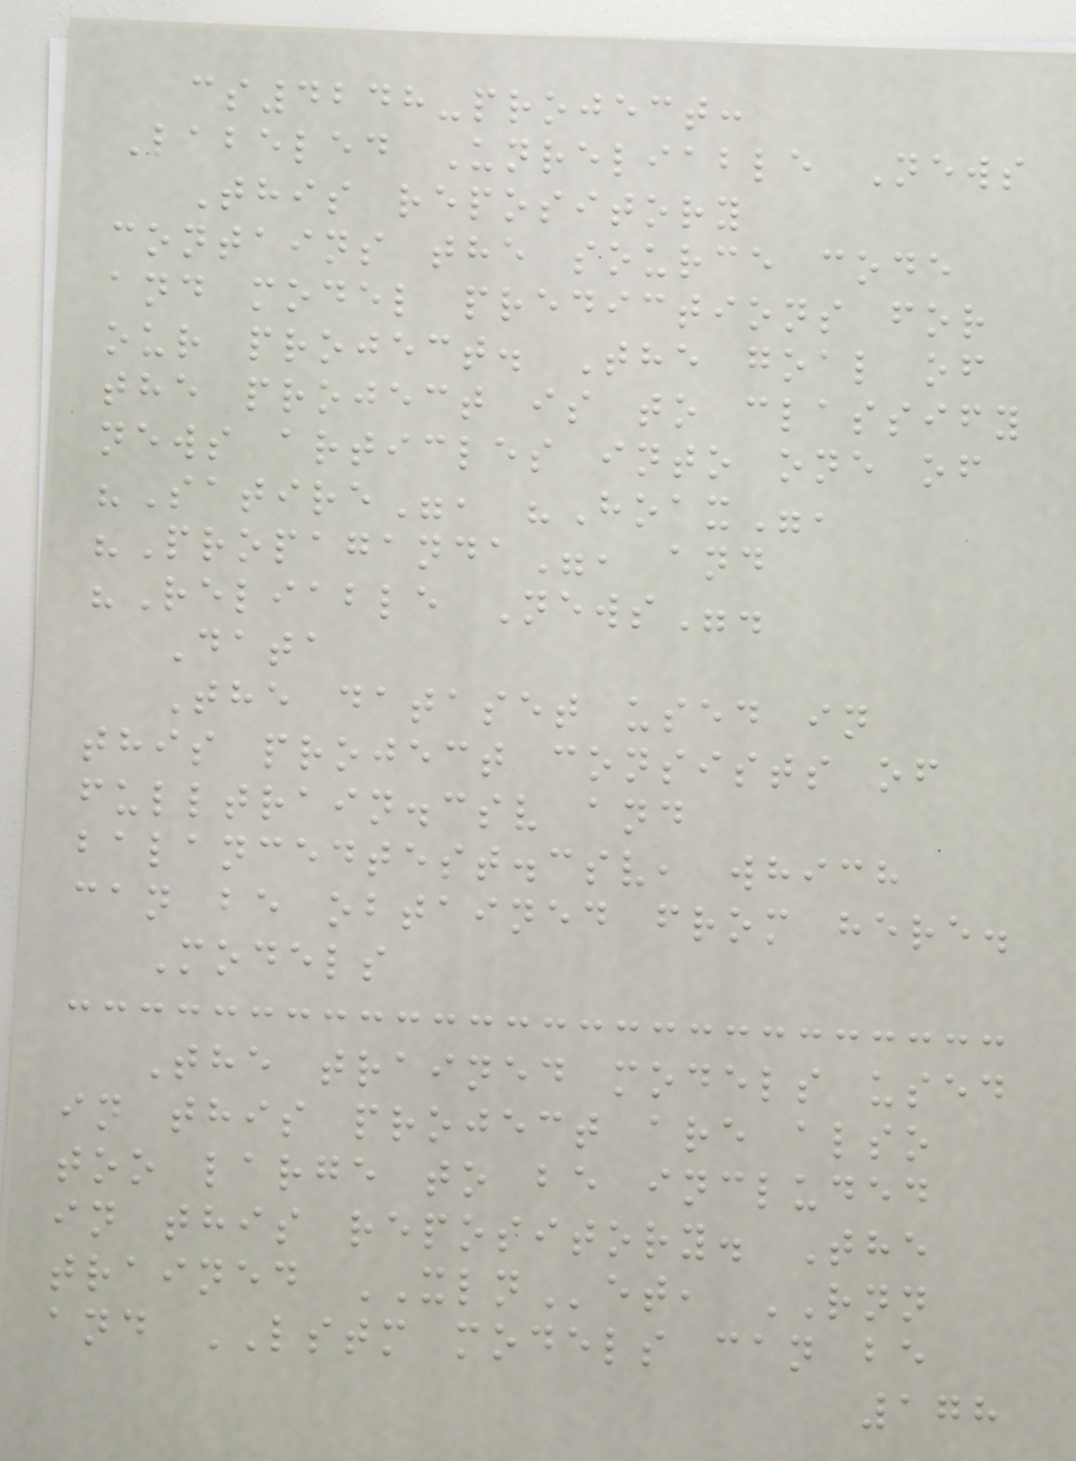cs4248-project:
Labeled Unreliable News
This repository
contains the source code
and model predictions for
our project. The goal of
the project is to classify
news articles into one of
"Satire", "Hoax",
"Propaganda", and
"Reliable News".
Data
The dataset used in
this project consists of
fulltrain.csv and
balancedtest.csv, which
can be obtained from here.
Models
The trained models used
in this project are also
too large to be included
in this repository. The
trained XLNet, RNN
and LSTM models can be
178
